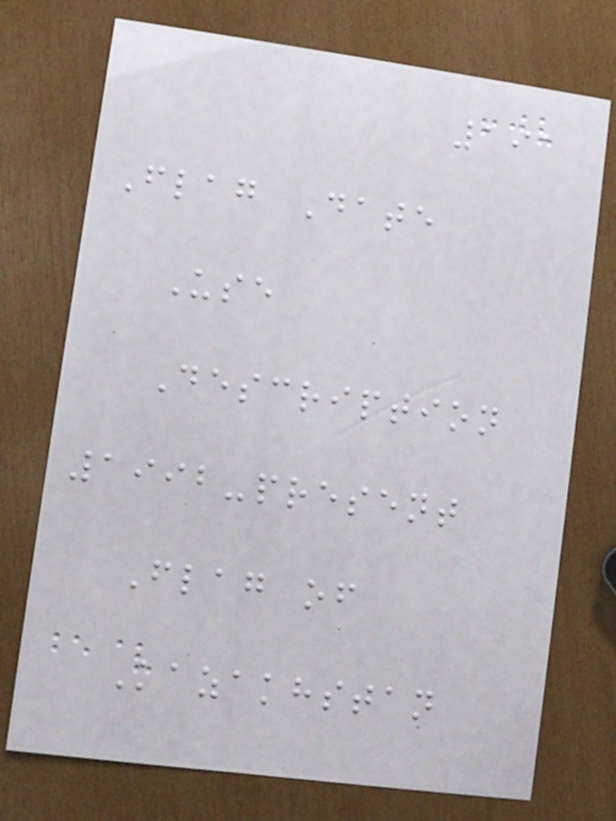191
Flag Date
Use
Description
1992-present
Flag of
Kazakhstan
